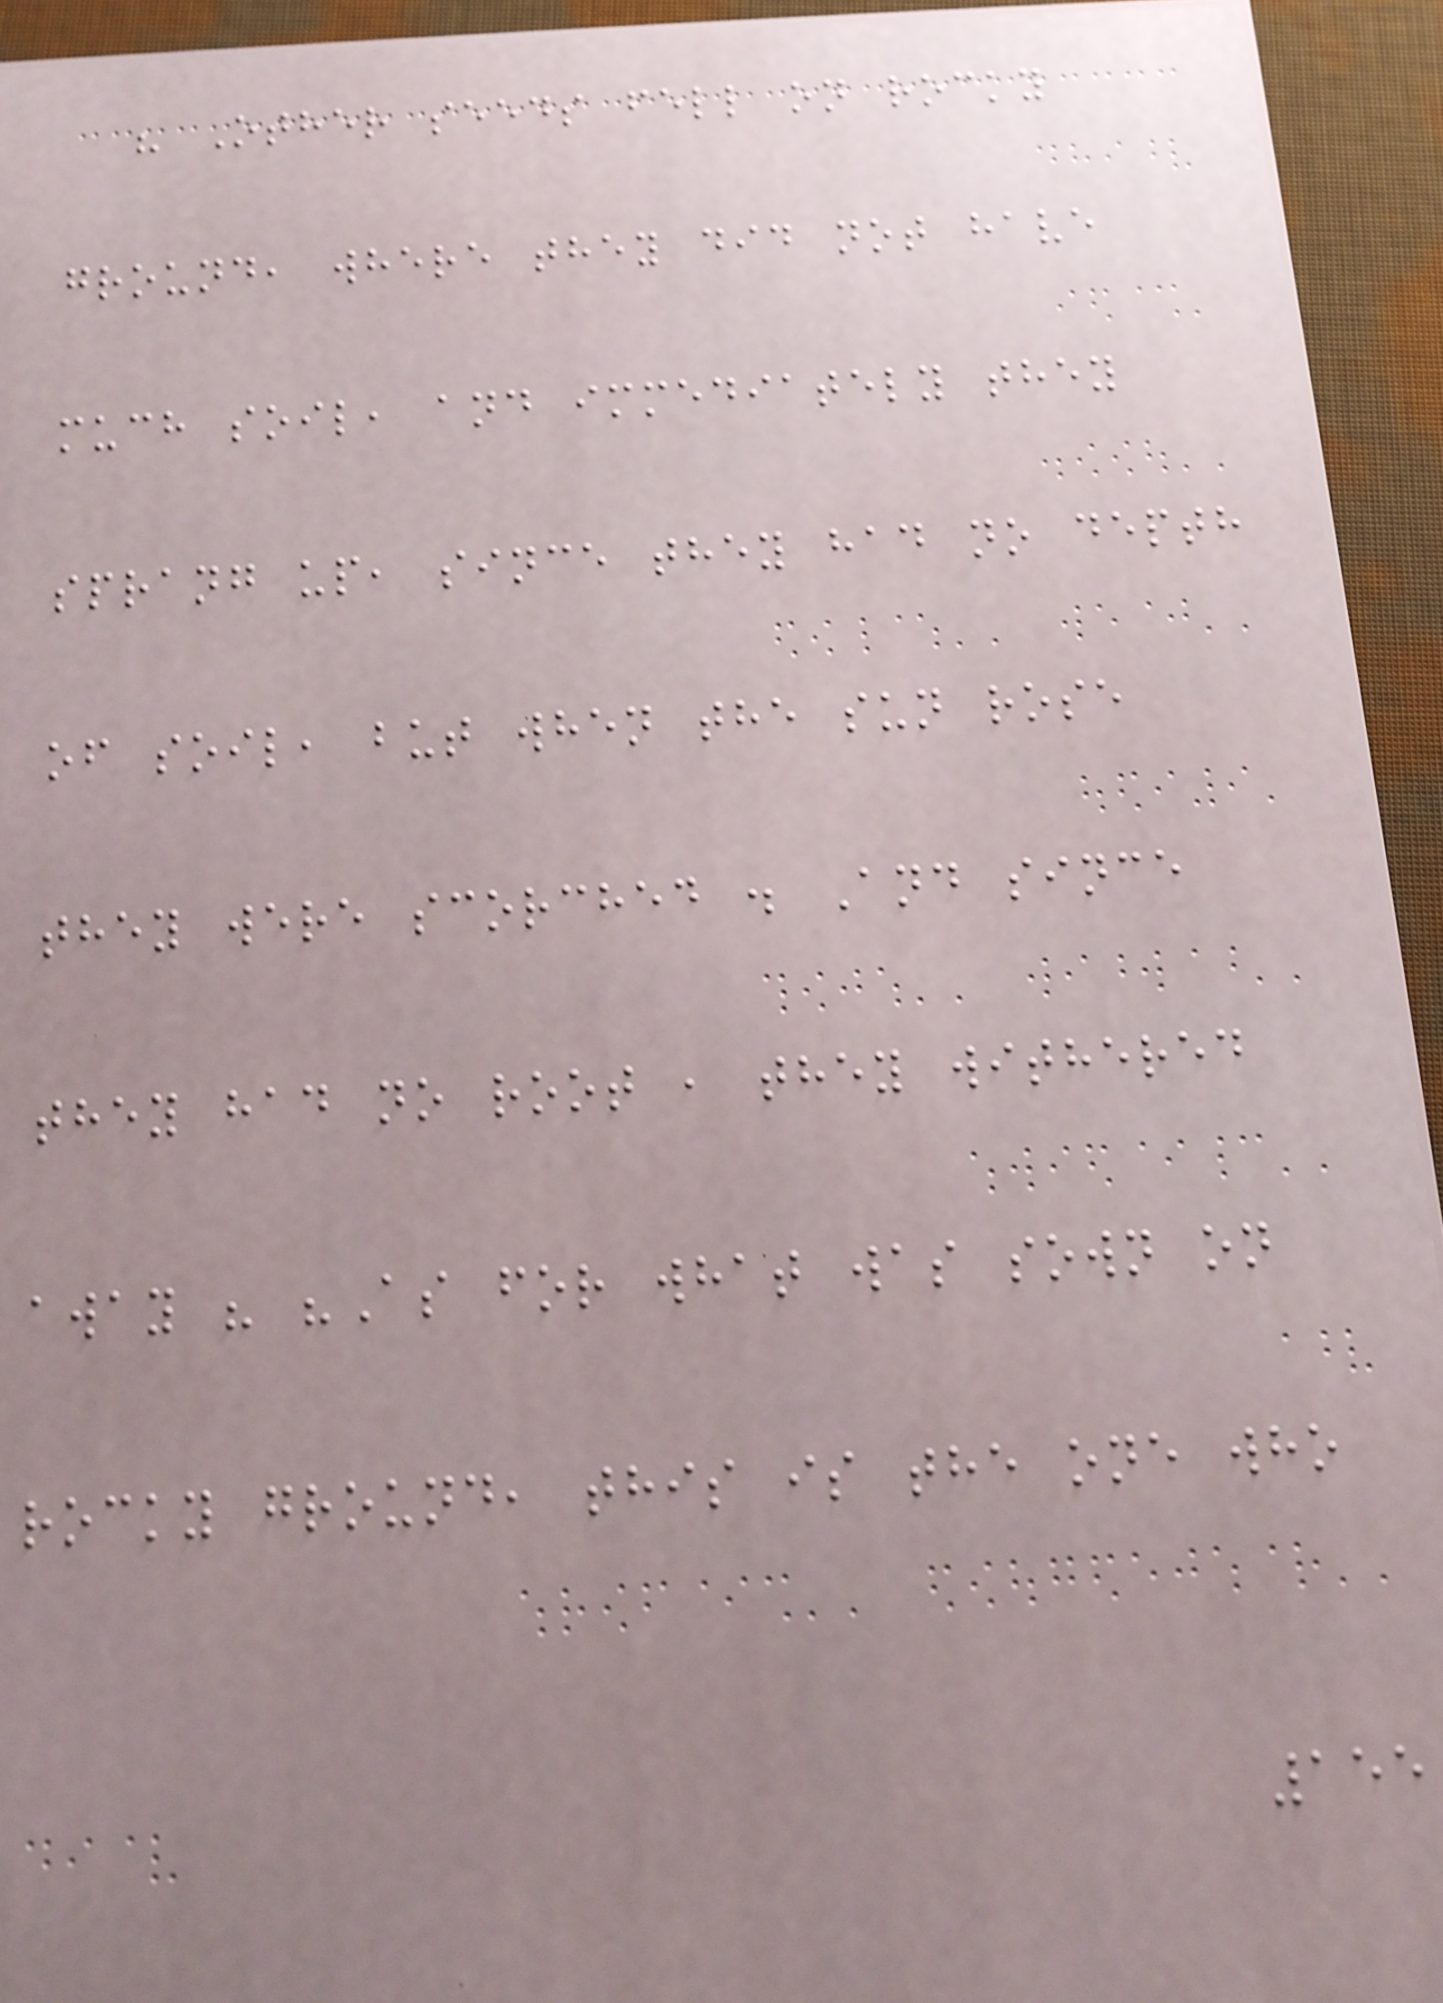" Other seeds fell on rocky
ground, where they did not have
much soil, and immediately they
sprang up, since they had no depth
of soil, but when the sun rose
they were scorched . And since
they had no root , they withered
away " "As for what was sown on
rocky ground, this is the one who
155
